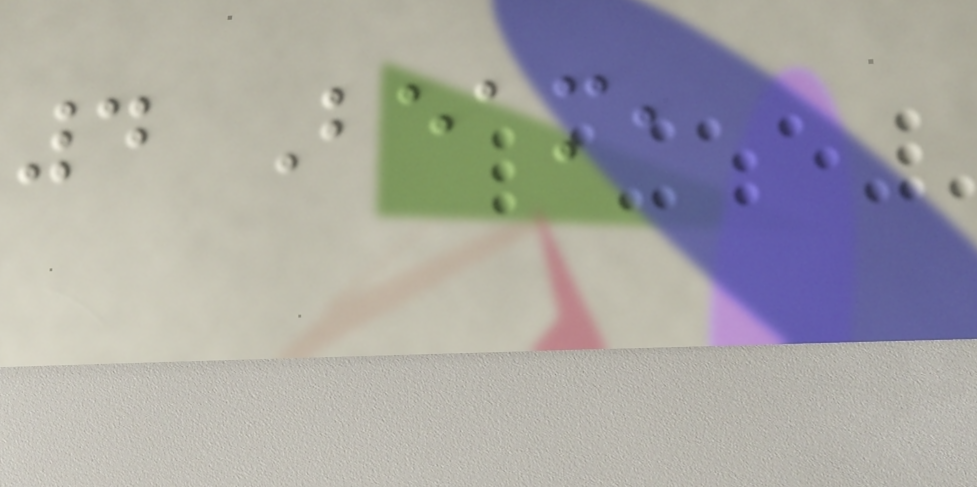4 Beam,
